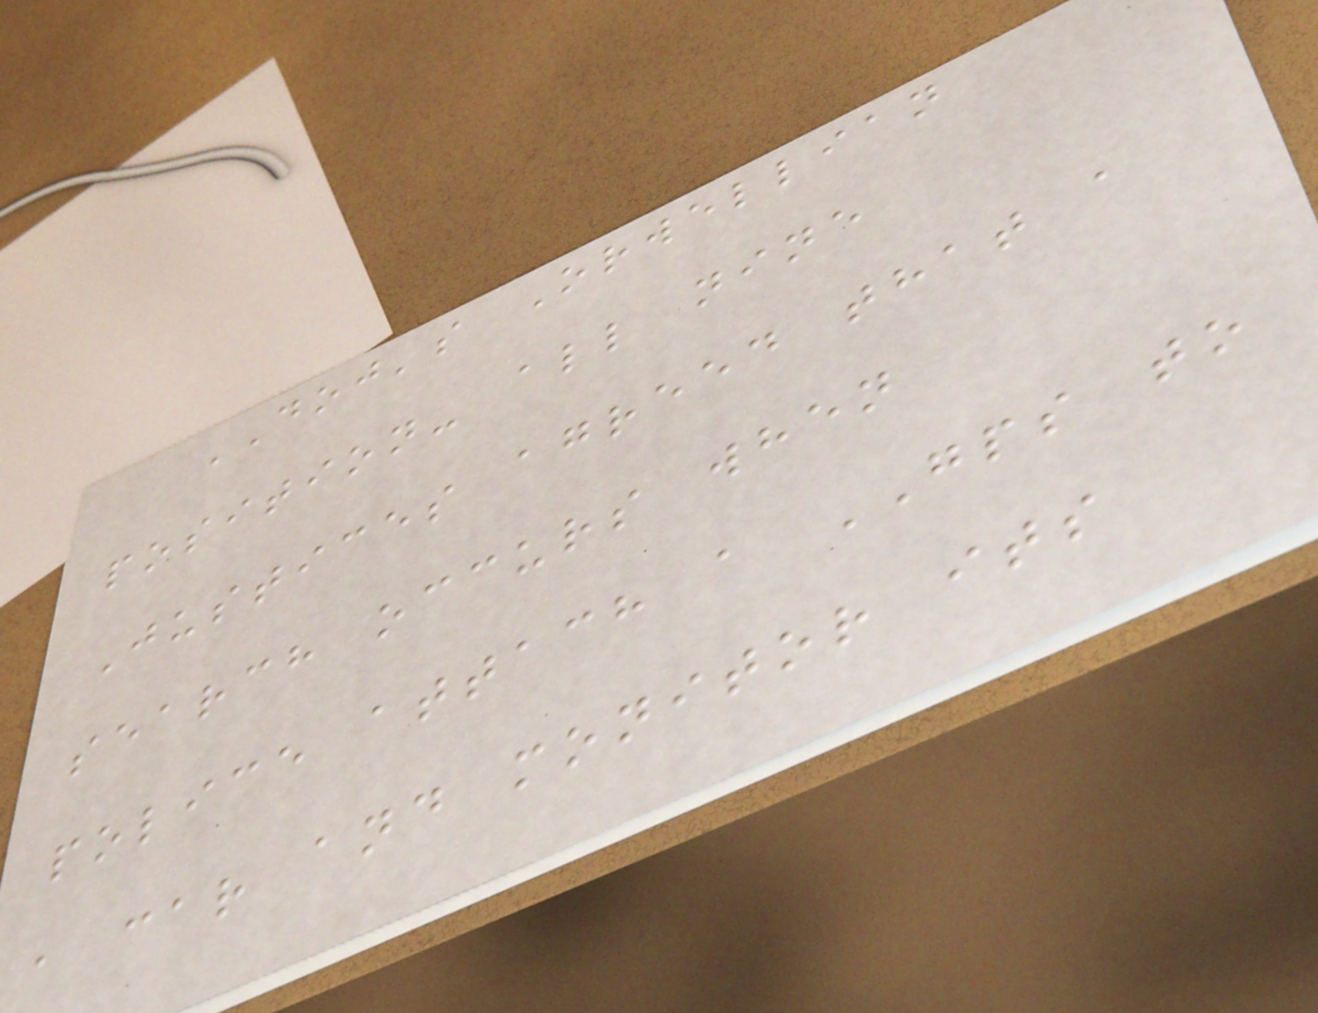DOJ's Orwellian
position- all nine
Justices agreed that a
search occurs when
police attach a GPS to
a car and monitor its
